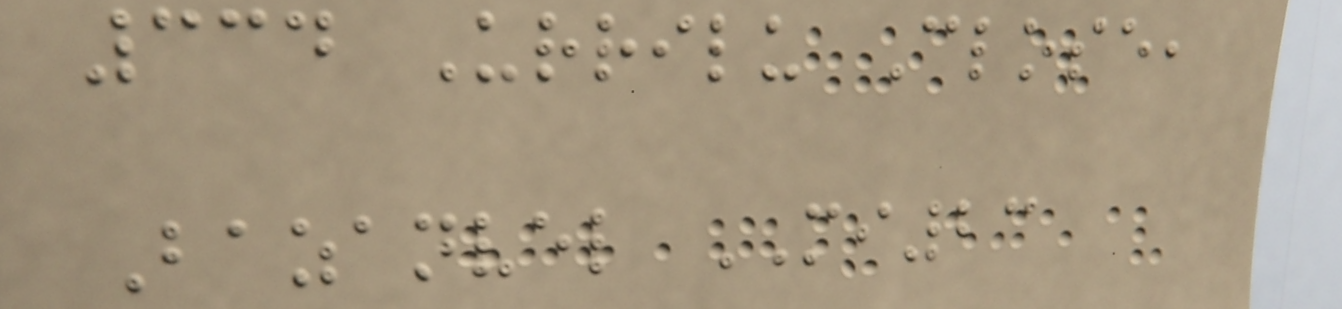334 Urrilu Close,
Bazanvel MI23
